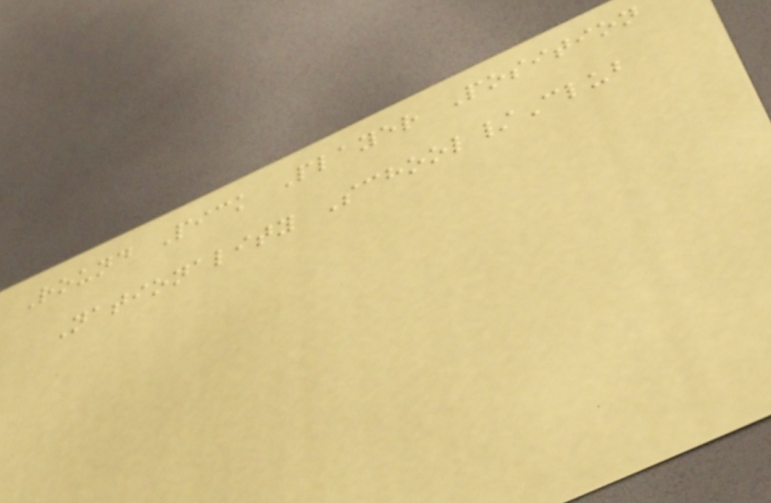Round Pick Player Position
Nationality School/Club
